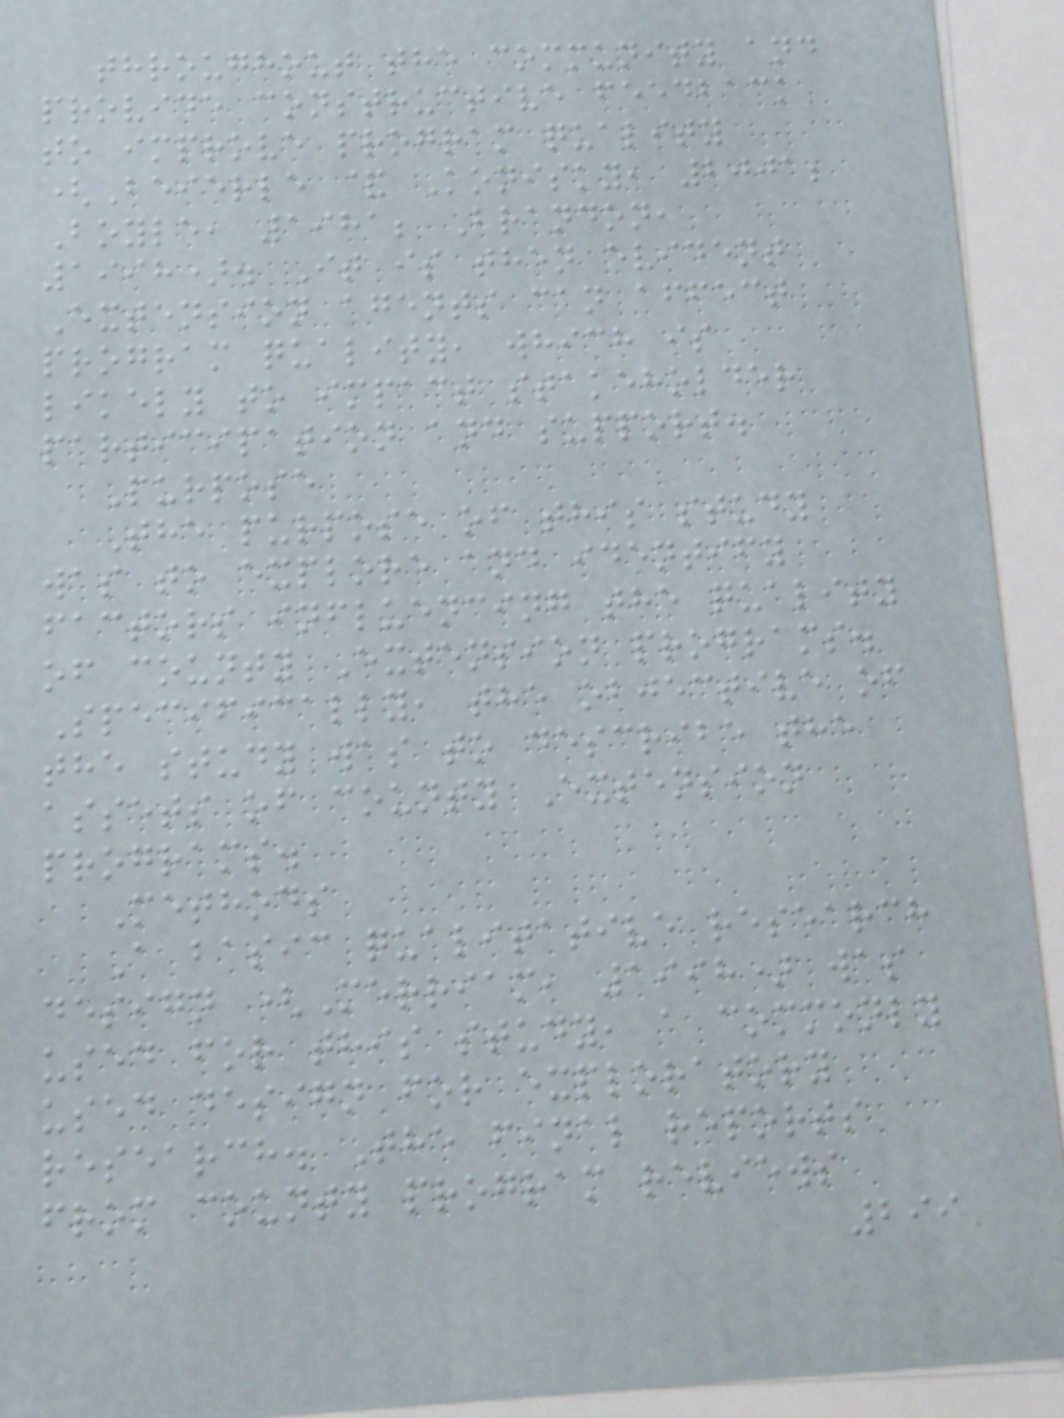throughout the community and
provide constructive feedback
to improve program quality
(Beierle & Konisky, 2001;
Boyle, 1981; Brandon,
1998). It is then evident
Extension agents can affect
program quality, which is
likely to impact stakeholder
participation and support.
Purpose
The purpose of this study
was to explore and identify
factors influencing the quality
of county Extension programs.
Specifically, the objective of
the study was to describe the
assets of county Extension
programs.
Methods
A basic qualitative research
design (Merriam, 1998) was
used for this study, a commonly
used design for exploratory
research. The final reports
from county program reviews
299
